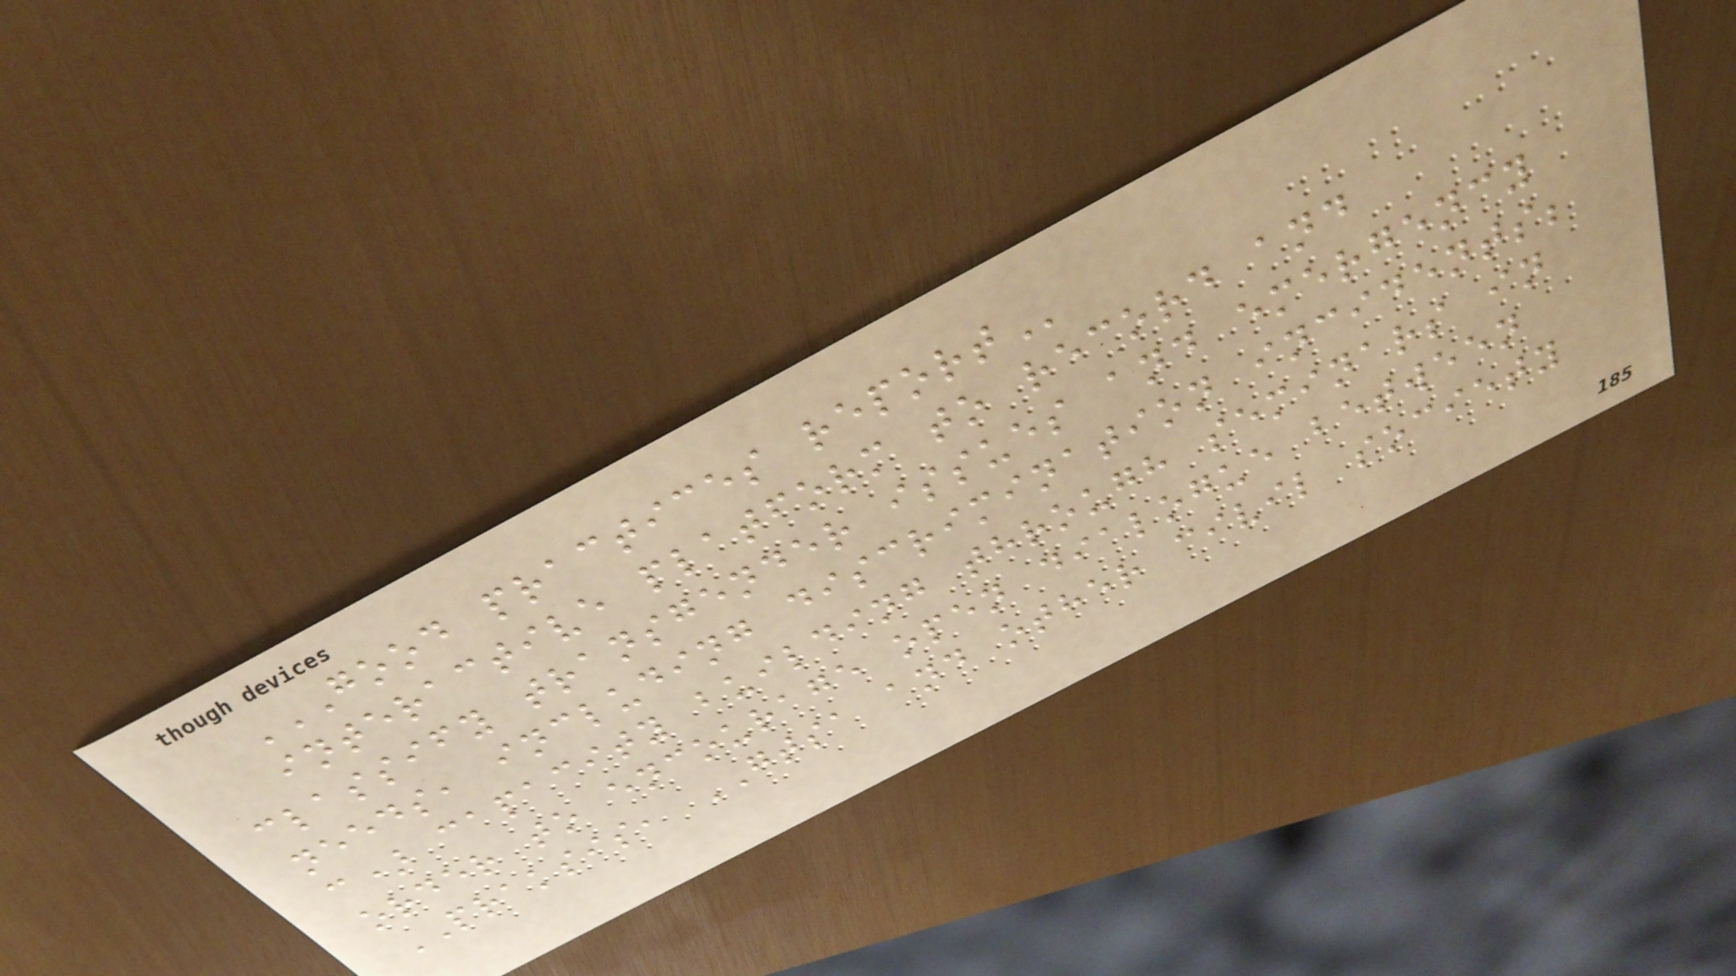GOOD PRACTICES REPORT
interactive platform to record and
classify transgender issues and emergency
needs, including discrimination incidents;
c) capacity building through seminars in
order to encourage open dialogue between
PRAKSIS, GTSA and other civil society
